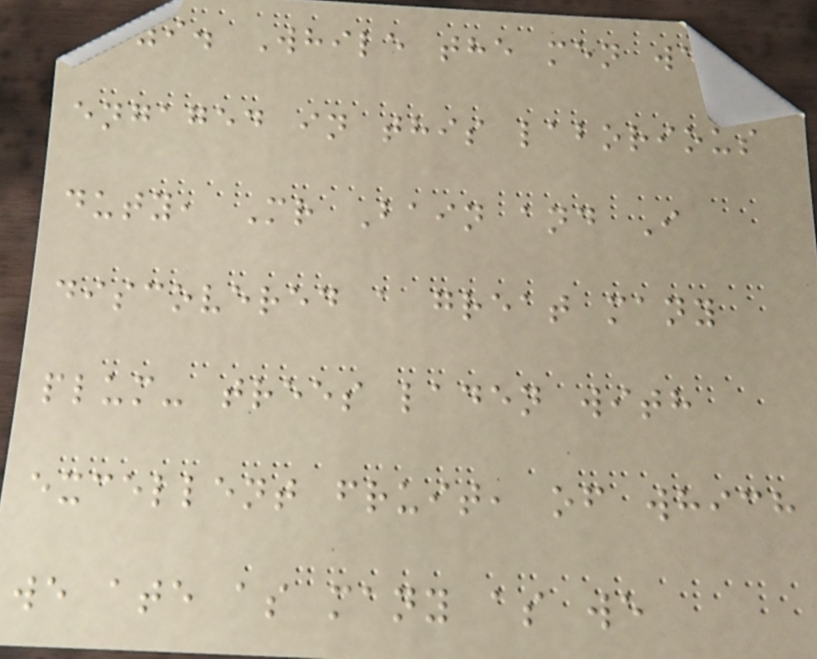9. While the men were
engaged in this laborious
duty, Mr Bain and I
discovered a great many
plum- trees laden with
excellent fruit, of which
we ate as many as we
